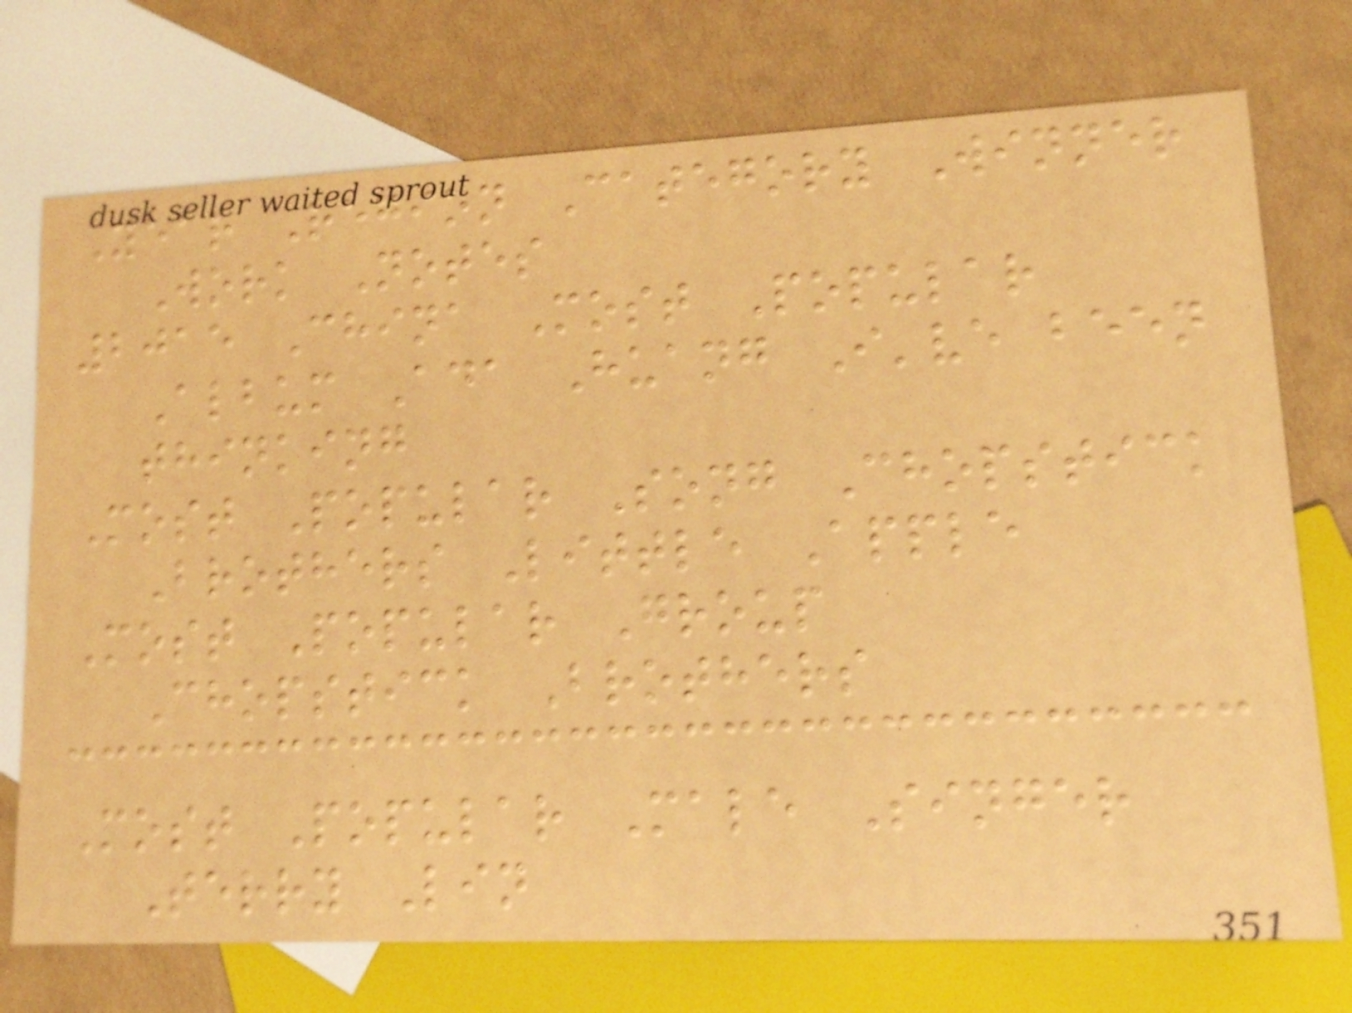Year Region Category Winner
Work Notes
2015 China Most Popular
Album Ada Huang I've been
thinking
Most Popular Song Chopstick
Brothers Little Apple
Most Popular Group
Chopstick Brothers
Most Popular Male Singer
Terry Lin
